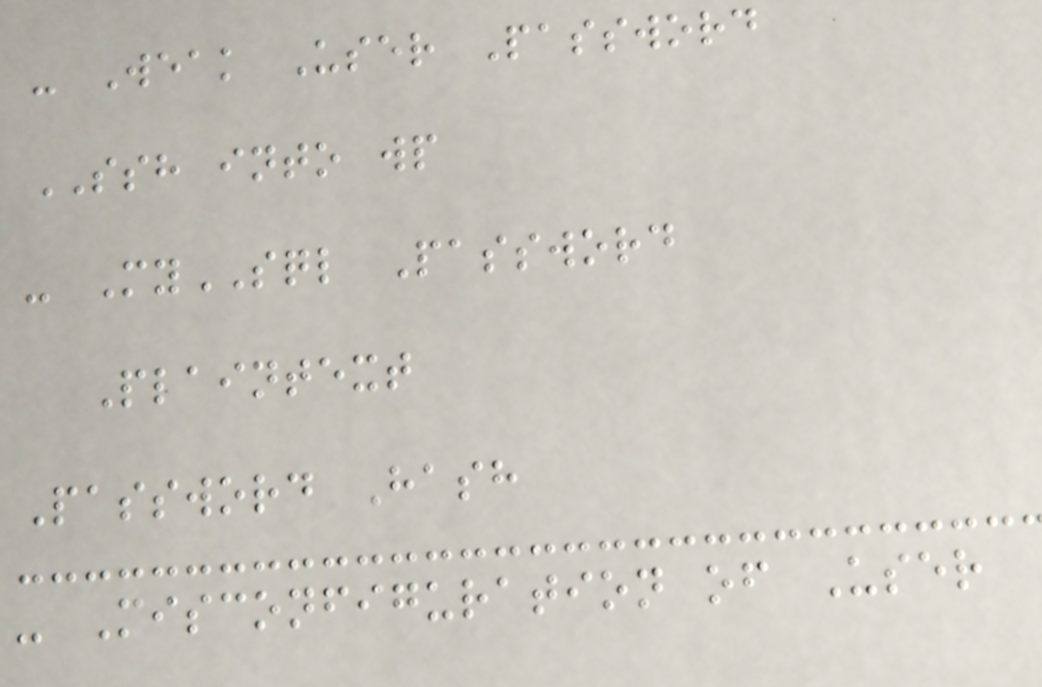- Weak User Password
SSH into wp
- MySQL Password
Plaintext
Password Hash
- Misconfiguration of User
